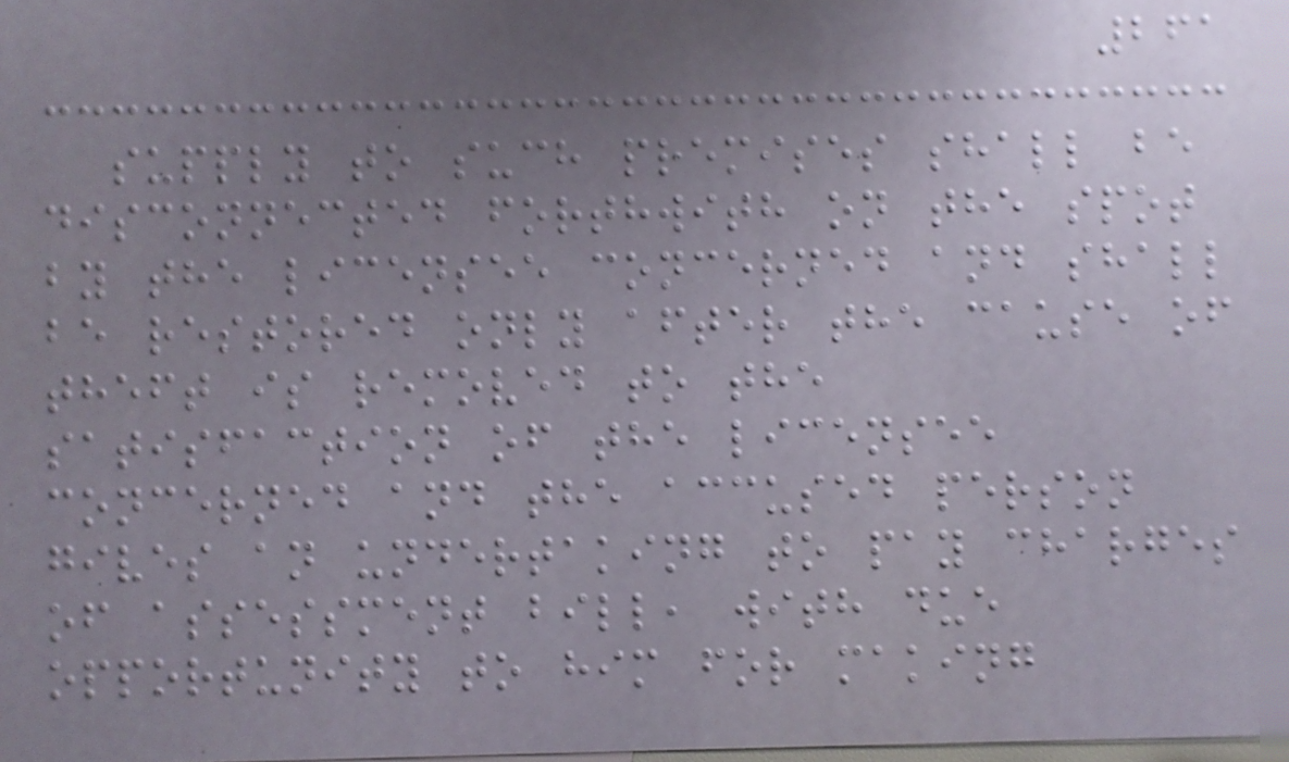261
supply to such premises shall be
disconnected forthwith on the spot
by the licensee concerned and shall
be restored only after the cause of
theft is removed to the
satisfaction of the licensee
concerned and the accused person
gives an undertaking to pay charges
of assessment bill, with due
opportunity to him for making
